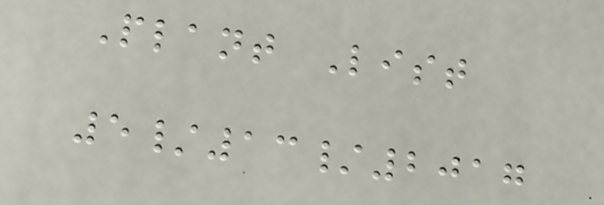Plant List
5/13/2017
